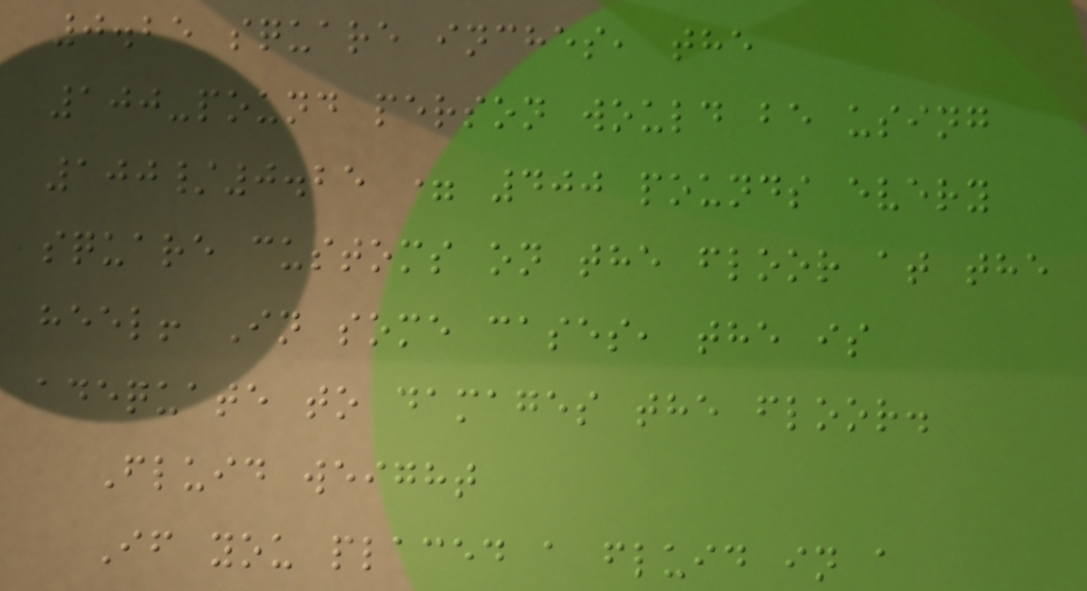0.25 square inches, the
100-pound person would be using
100/0.25 = 400 pounds every
square customs on the floor at the
heel! In some cases, the is
adequate to damages the floor.
Fluid weight
If you placed a fluid in a
